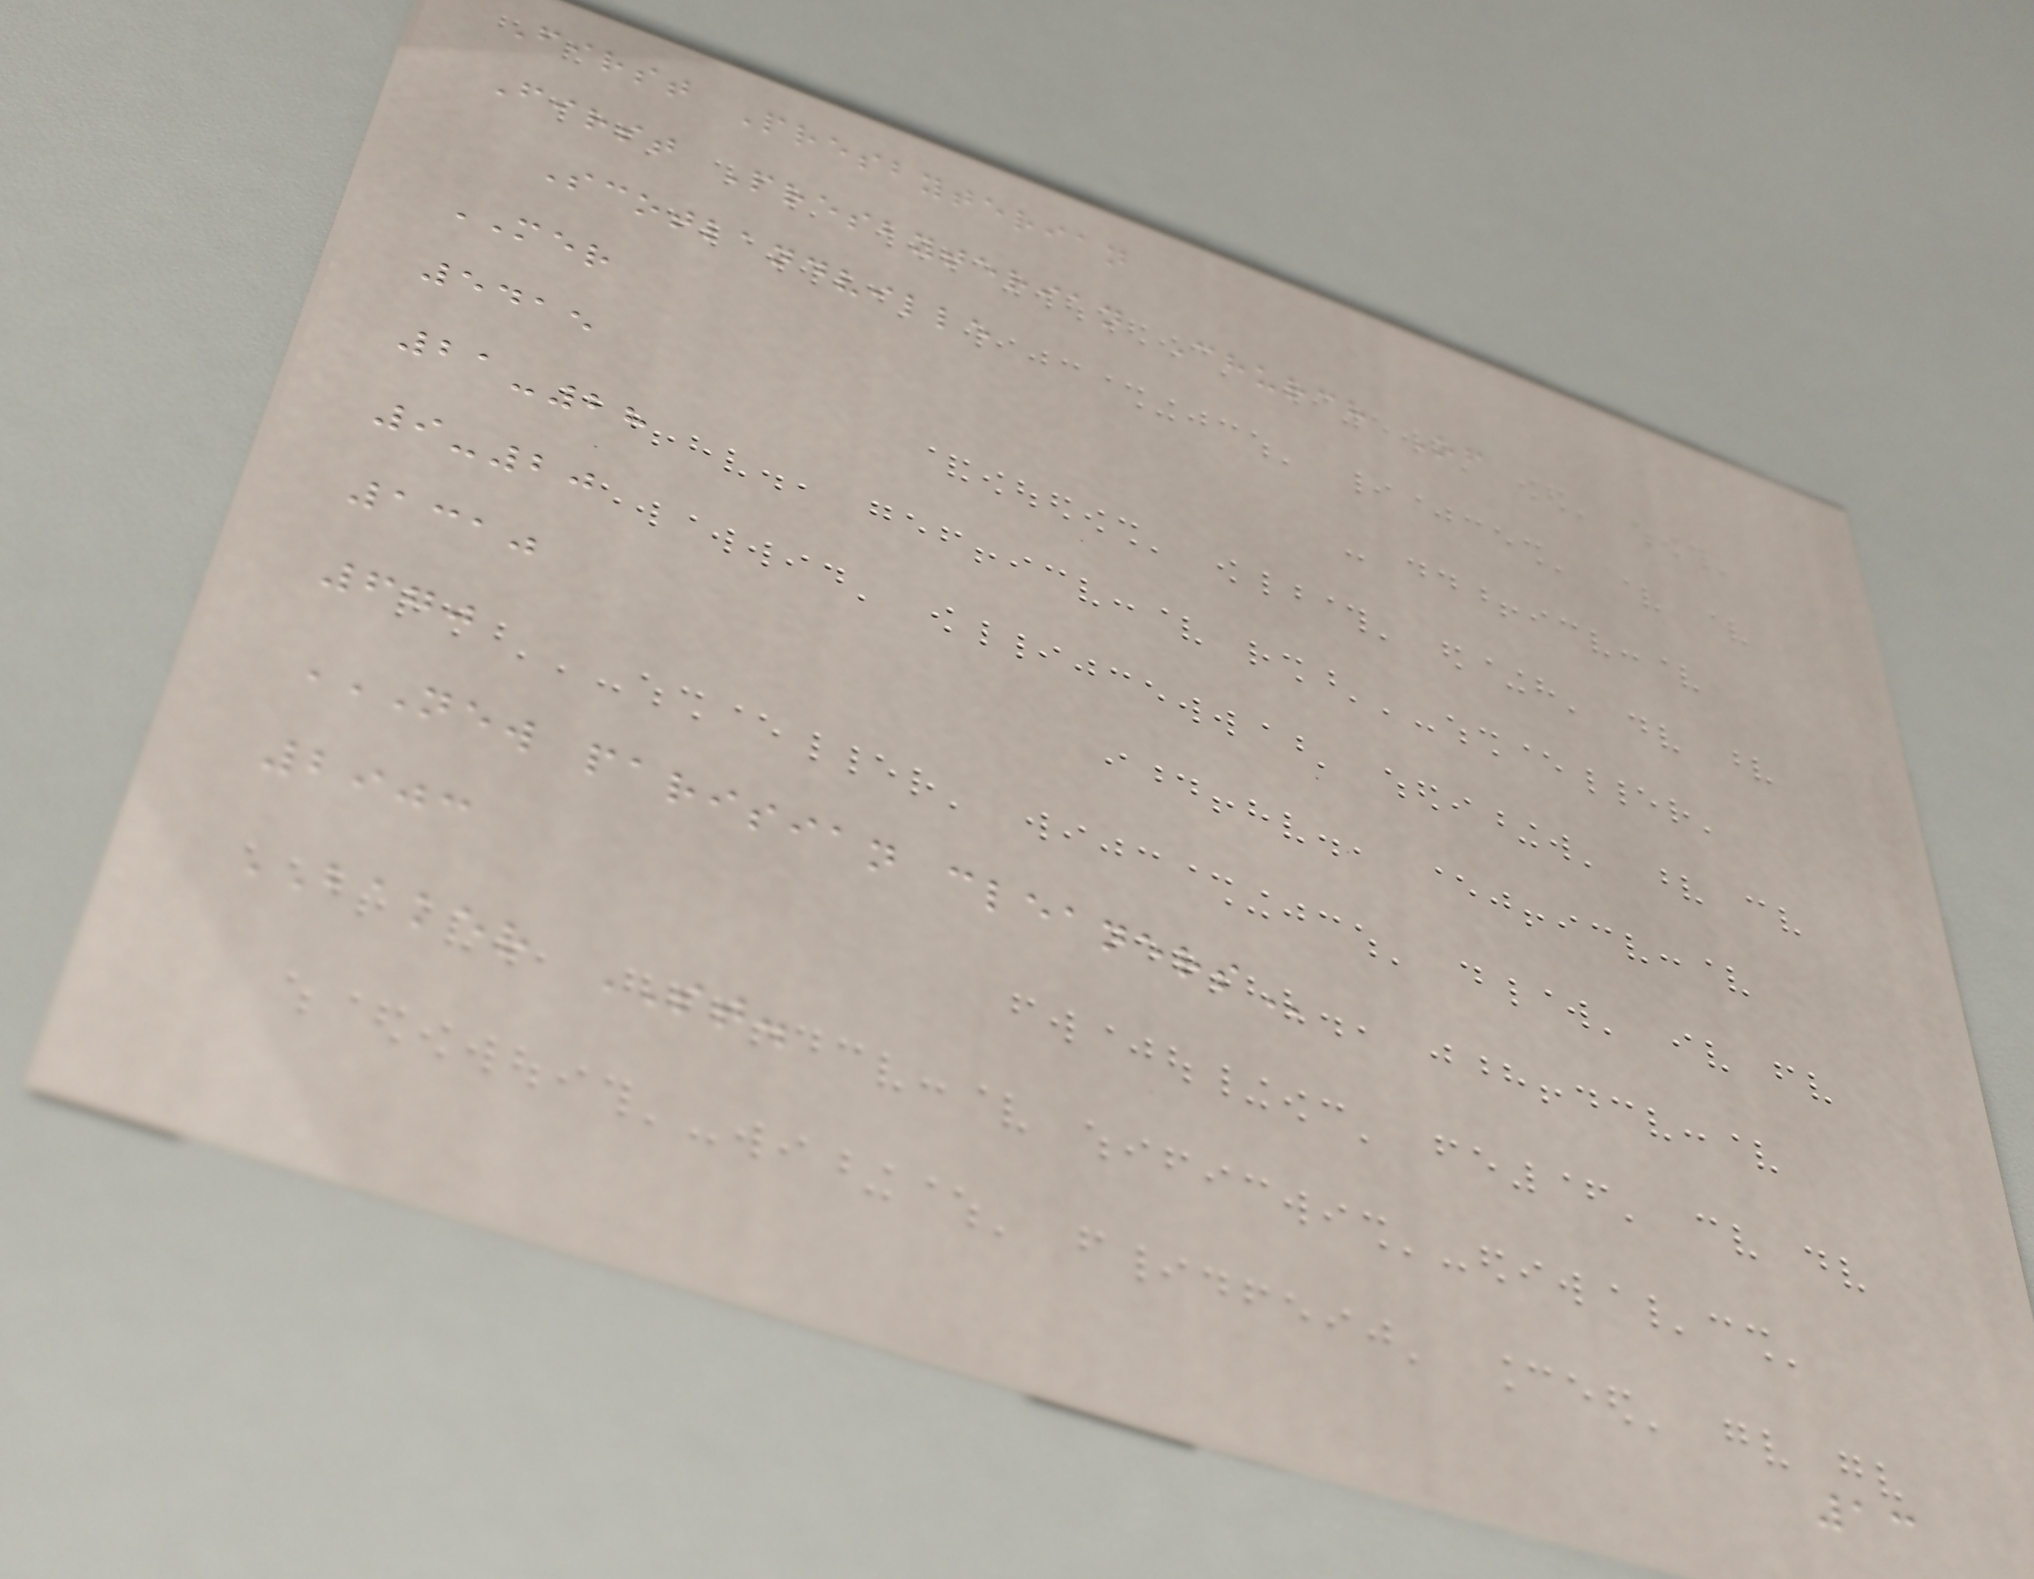First Presbyterian
First Presbyterian Church Of
Scotlandville
MER
5415
21-28
9-20
1310
670
NEW PARISIAN CLEANERS
2903
BAKER ST.
13
